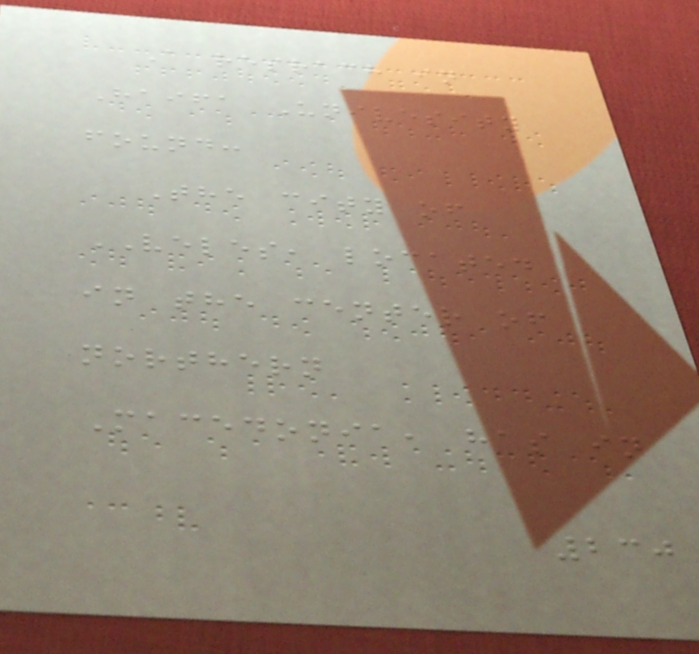A resrach in
Haifa Univesity
found:
The city of
VELES, located
in the center of
northern
Macedonia, has in
230
